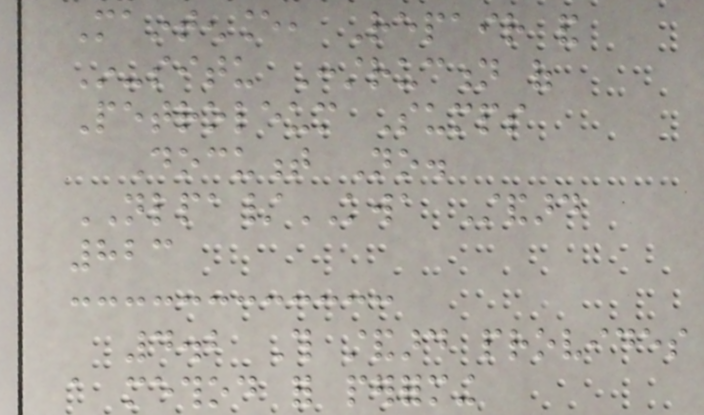Maintenance, Repair and
In-situ Construction of
Petroleum Sumps
Document No.
NLPA/KWA Standard
823
4.2 This standard provides
a method for performing
